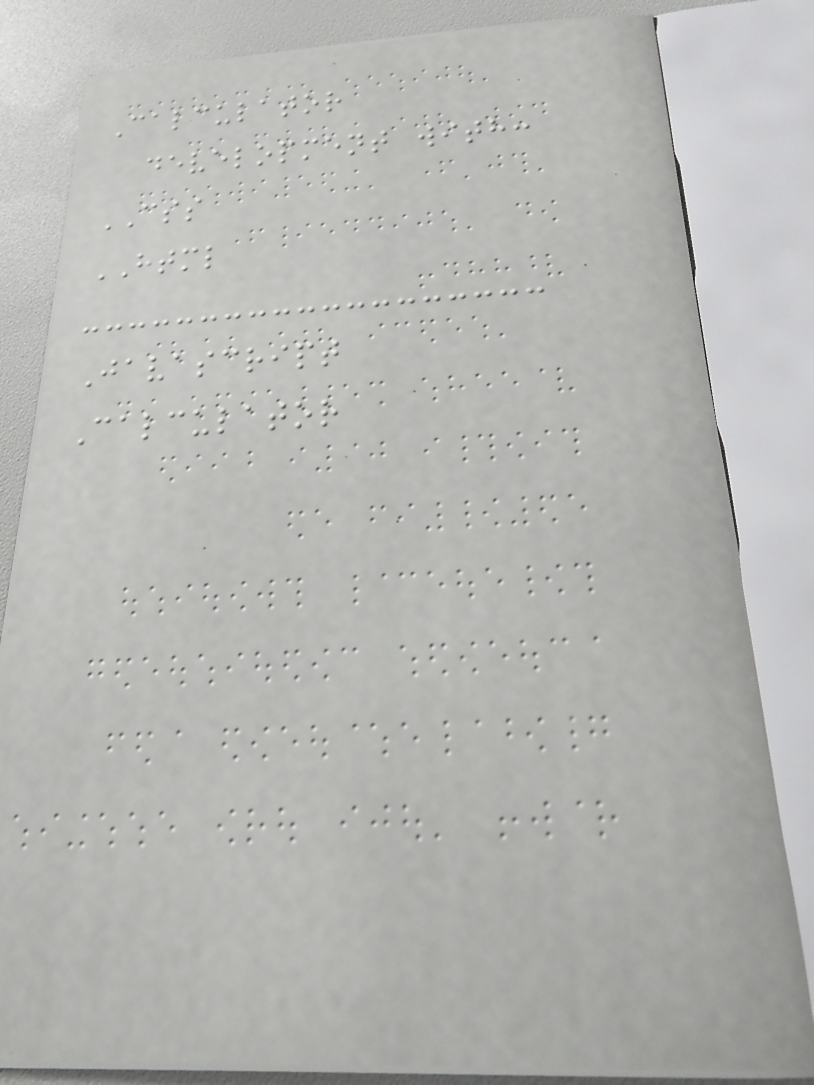Calculator
development with:
CSS
HTML
Javascript
Calculator
